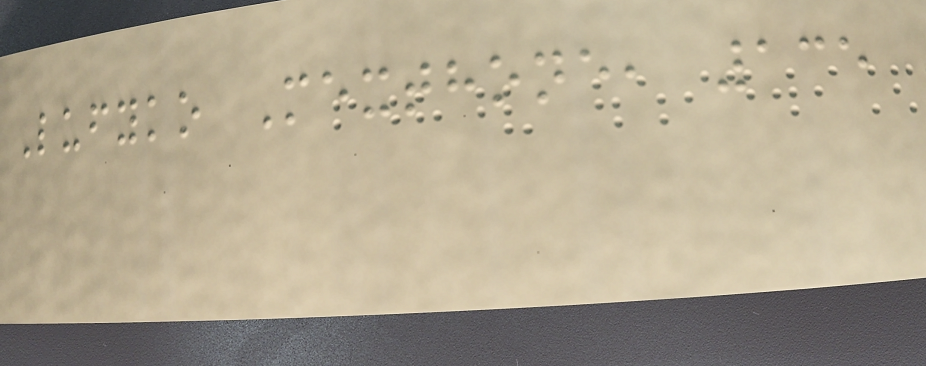Lufyko Mexthone, 135
